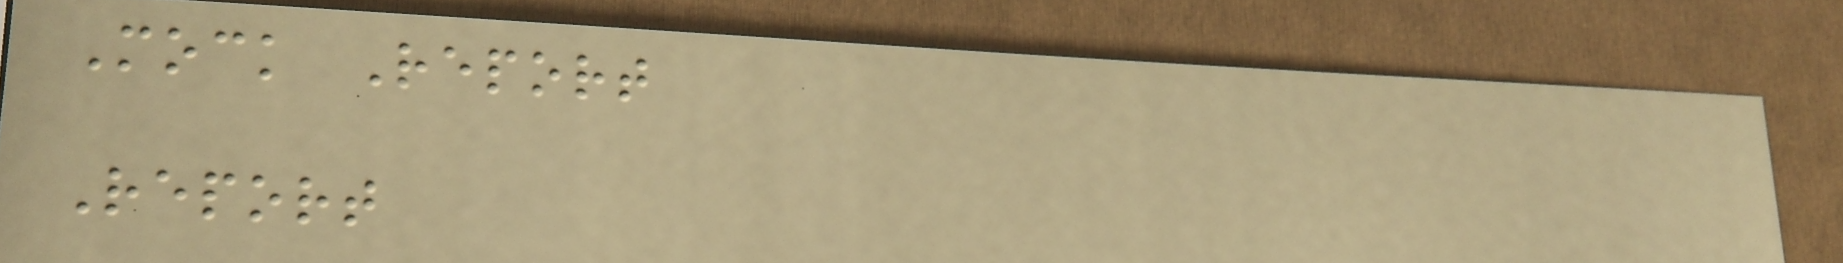Mock Report
Report
